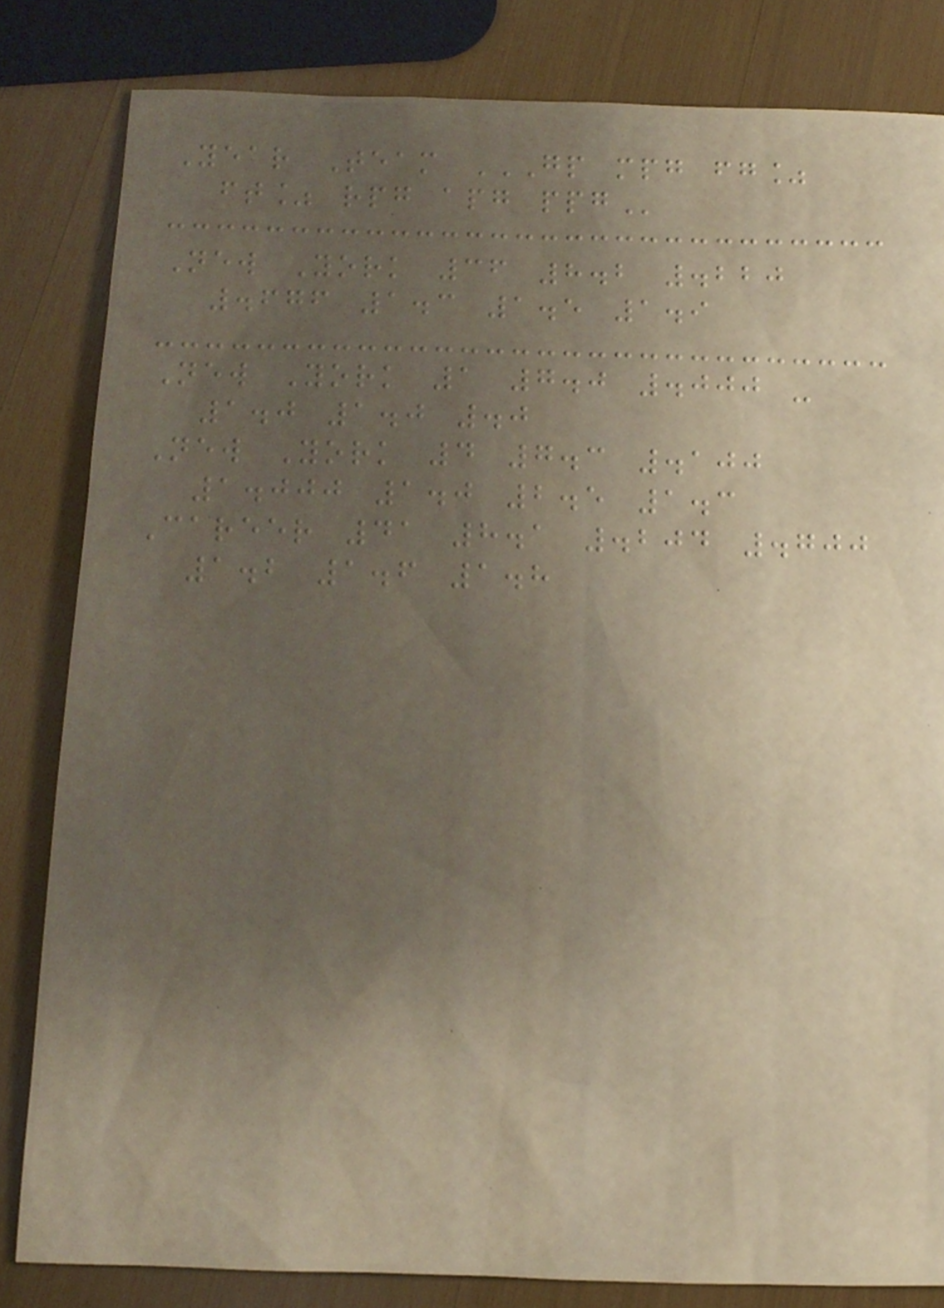Year Team GP MPG FG%
FT% RPG APG PPG
New York 36 8.2 .220
.676 1.3 1.5 1.9
New York 1 7.0 .000 -
1.0 1.0 .0
New York 4 7.3 .100
1.000 1.0 2.5 1.3
Career 41 8.1 .204 .700
1.2 1.6 1.8
